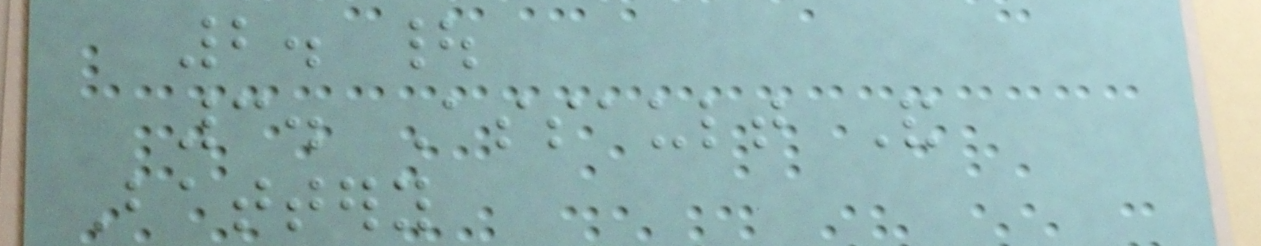2. |
3. Assault And
Battery
